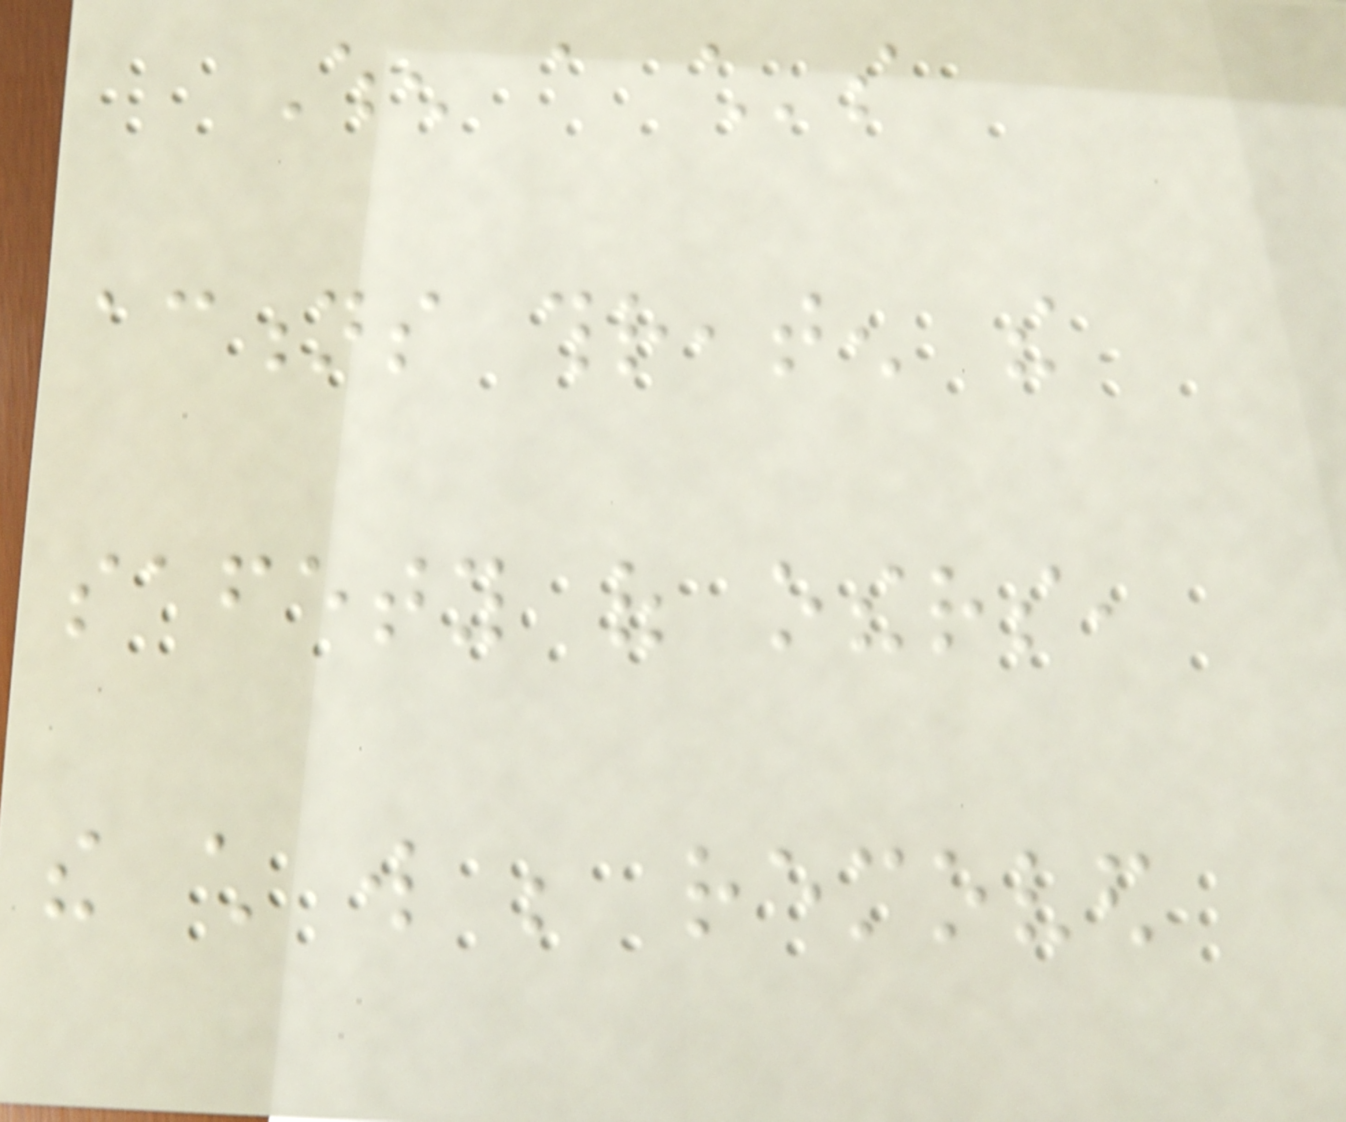When a child's
actions threaten the
safety of others,
the child will be removed
